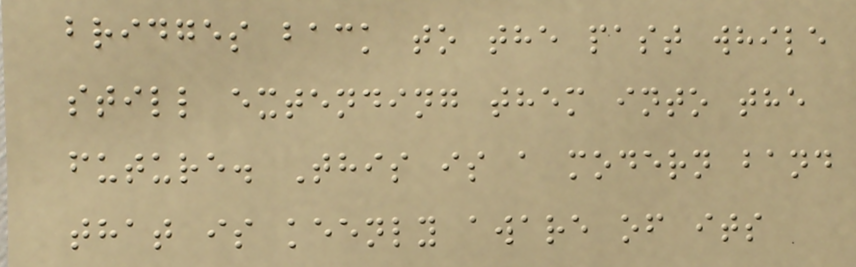bridges back to the past while
still extending them into the
future. This is a modern band
that is keenly aware of its
